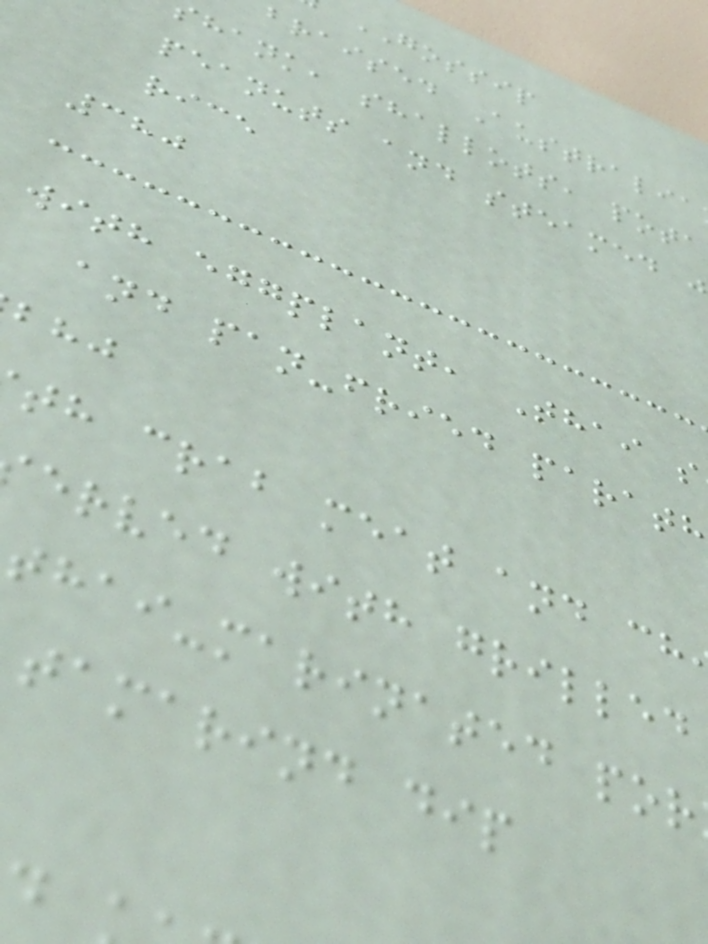GOSSIP
braised Australia
shank, shallots, pota
peanuts and steamed j
rice
380
with eggplant, Thai s
and pan-fried parath
th crab meat and ch
erved with grilled
thai-marinated por
tamarind dip
